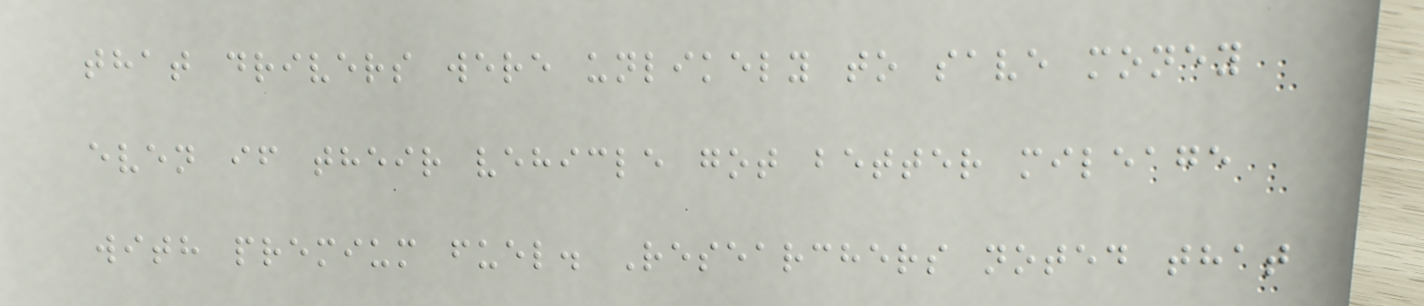that drivers were unlikely to save money
even if their vehicle got better mileage
with premium fuel. Researchers noted that
